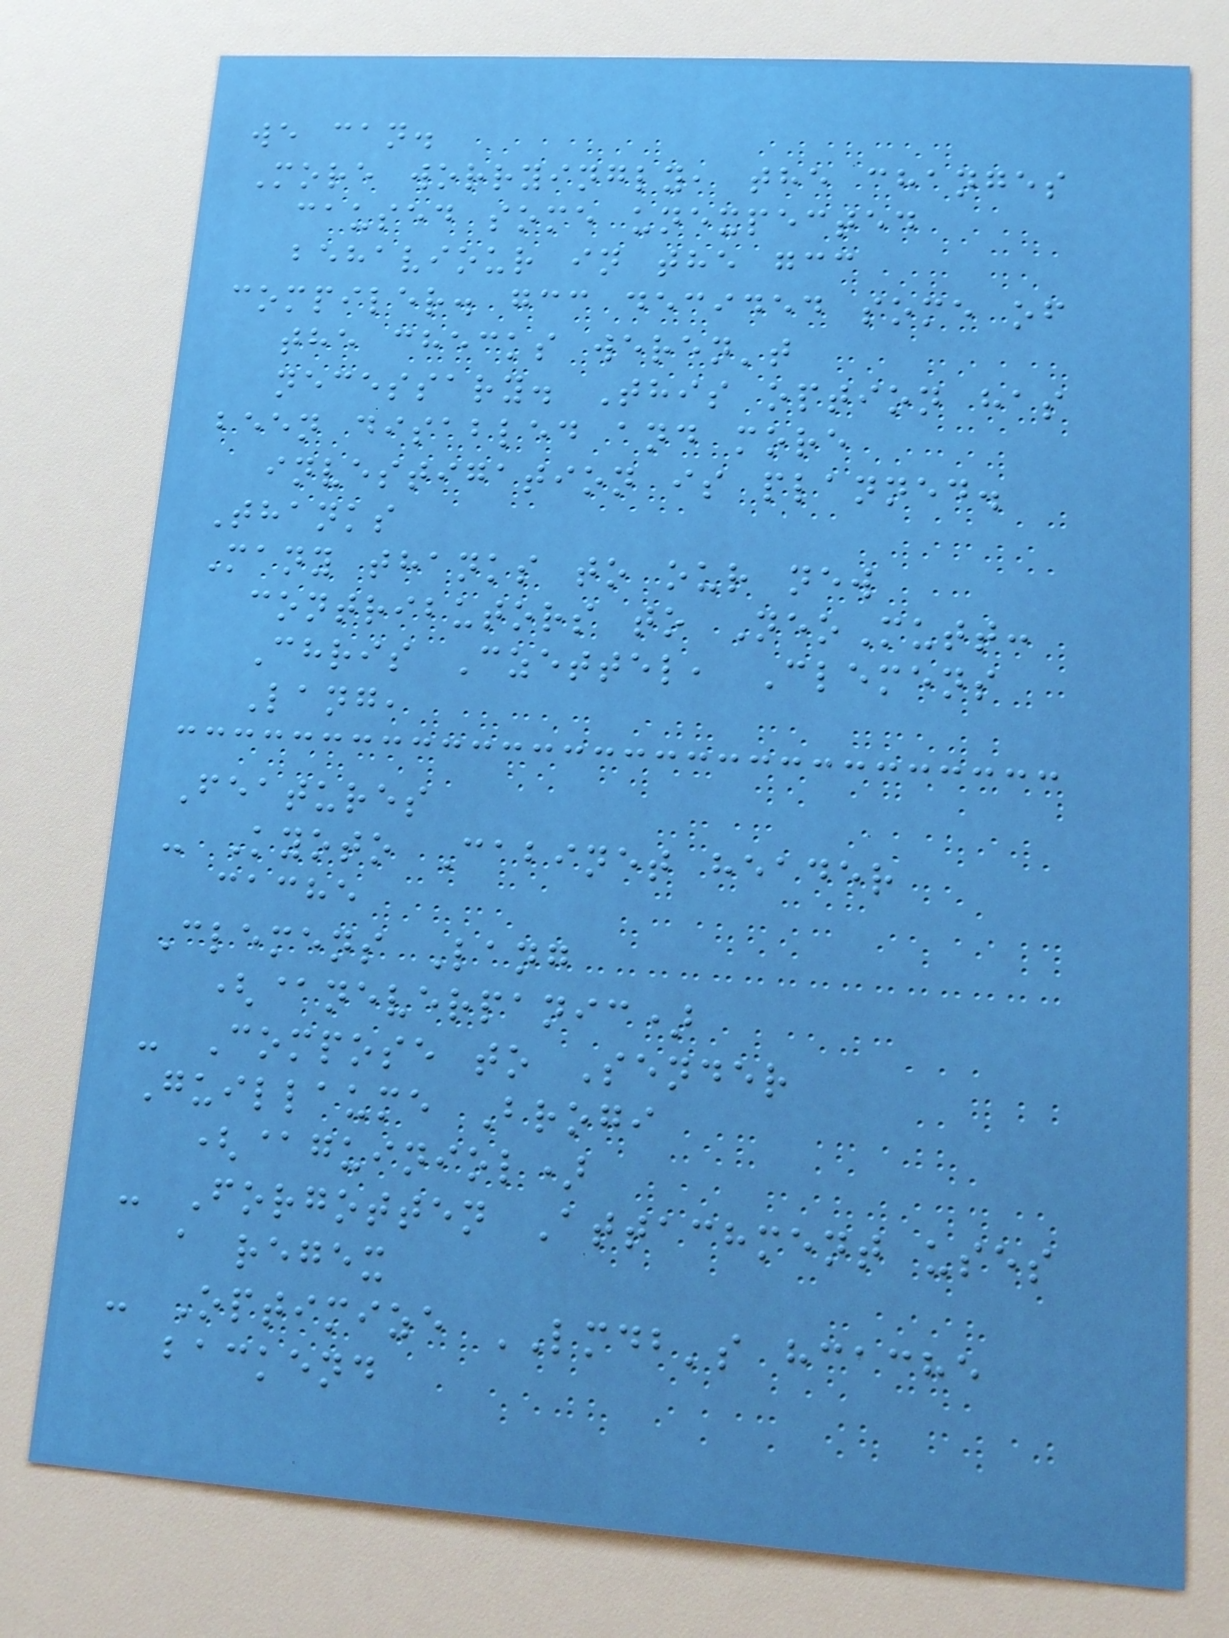we can.
More worryingly, the changes
caused some unexpected
behaviour in the gcc
compiler. gcc decided some of
the checks weren't
necessary. This option has
been disabled and more
investigation is planned.
Thanks
Many thanks to our new
contributors to NeoMutt:
Chris Czettel, Clemens
Lang,
Features
- Kyoto Cabinet header
cache
Clemens Lang
(@neverpanic)
- Compose to Sender
Guillaume Brogi
(@guiniol)
- Forgotten Attachment uses
a regex
- Optimize LMDB's hcache
backend
